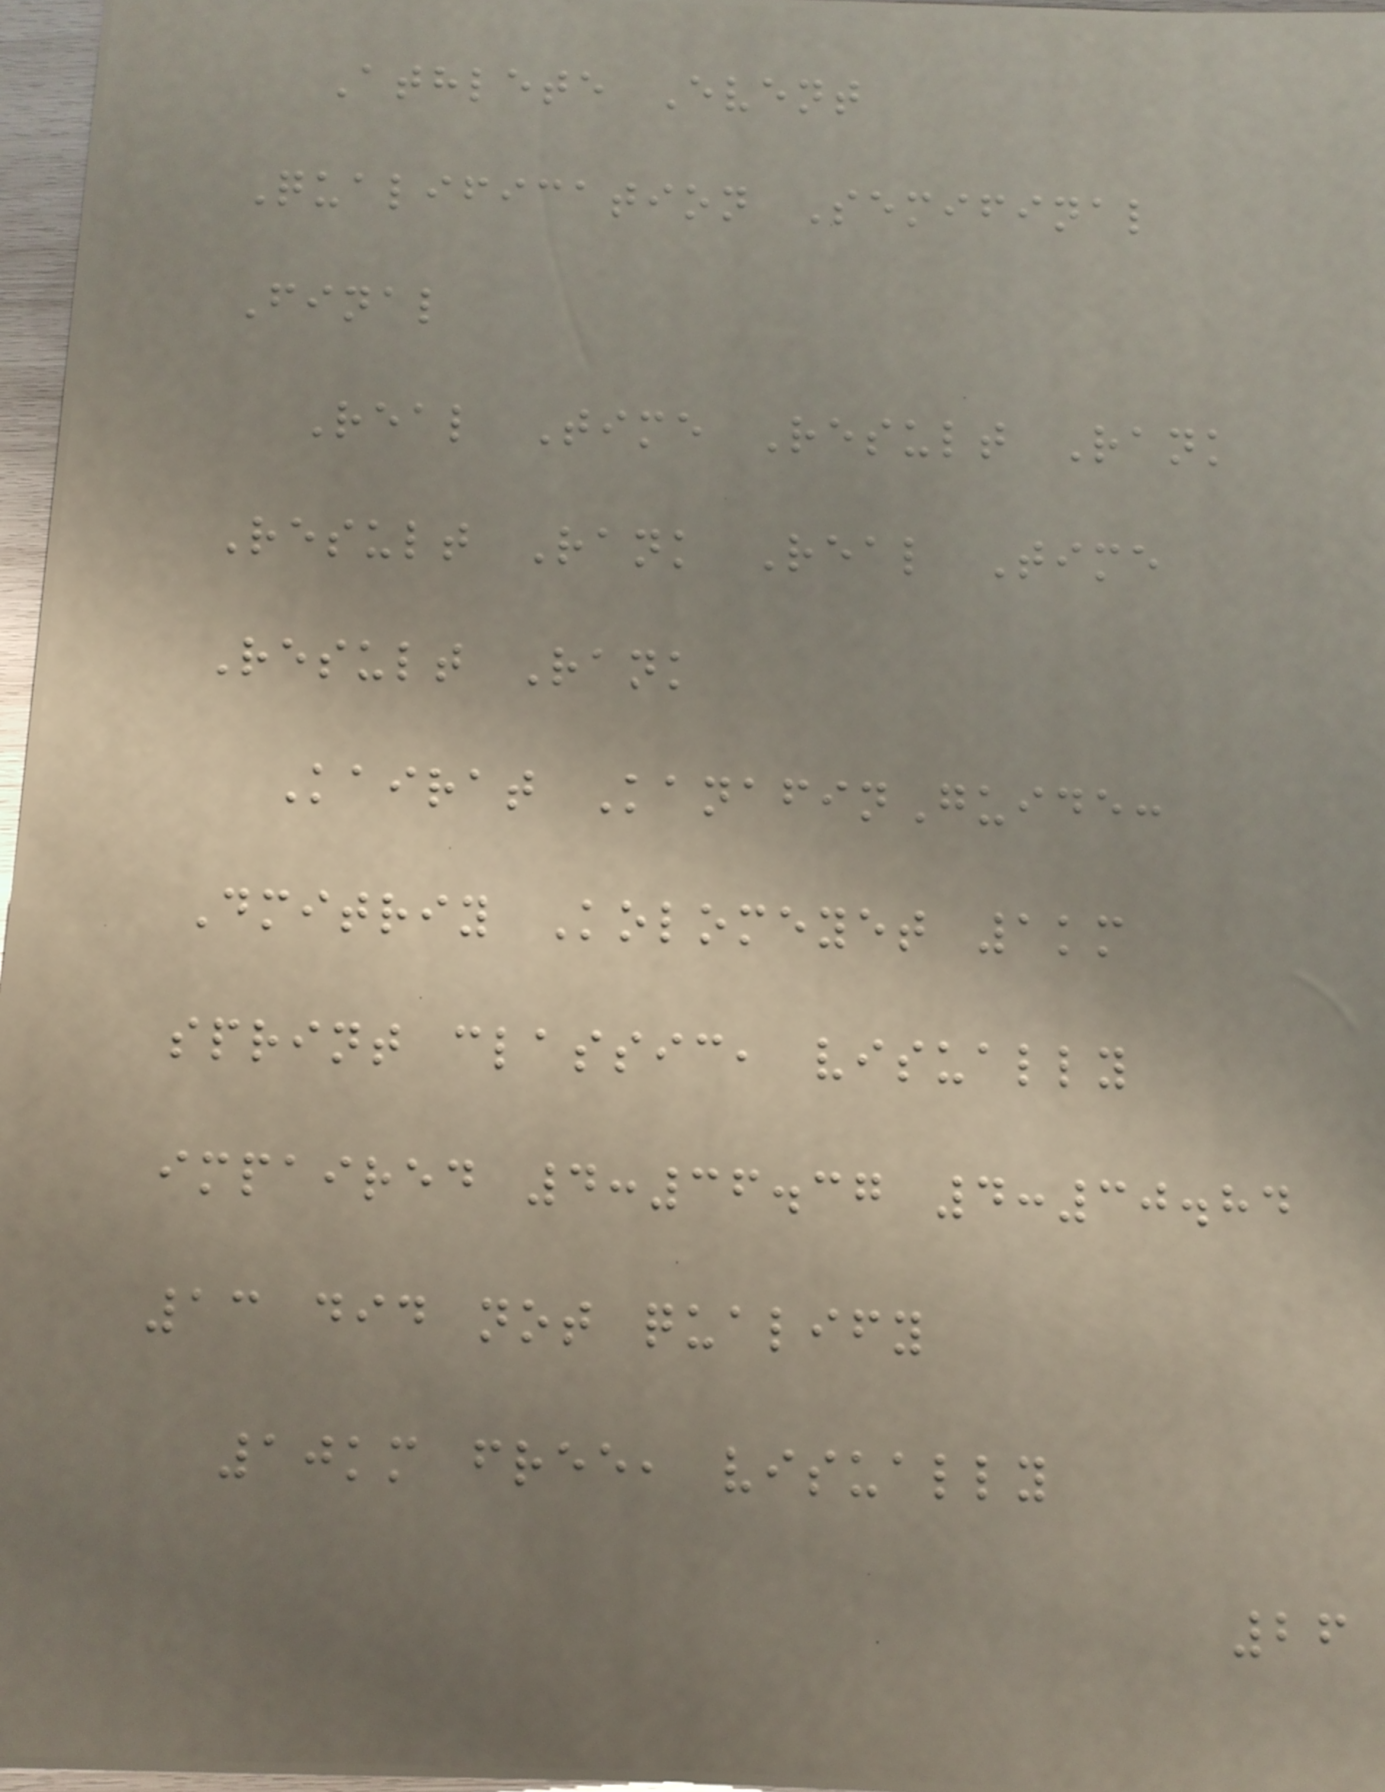Athlete Event
Qualification Semifinal
Final
Real Time Result Rank
Result Rank Real Time
Result Rank
Kairat KanafinGuide:
Dmitriy Kolomeyet 1km
sprint classic, visually
impaired 4:36.37 4:30.84
13 did not qualify
10km free, visually
26
